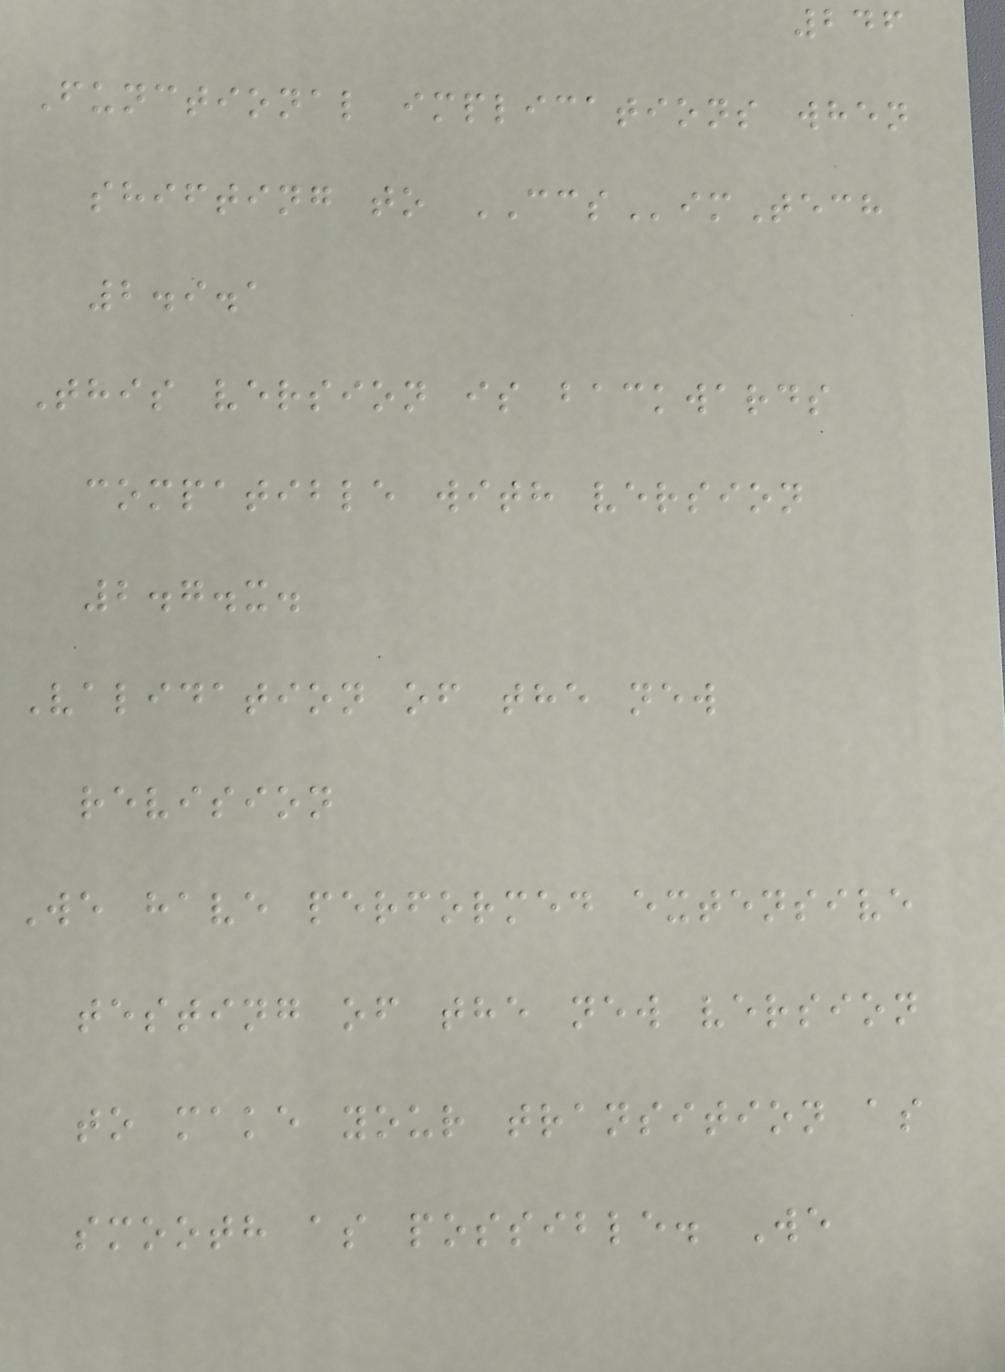246
Functional implications when
shifting to CCSimTech
2.9.1
This version is backwards
compatible with version
2.7.x.
Validation of the new
revision
We have performed extensive
testing of the new version
to make your transition as
smooth as possible. We
